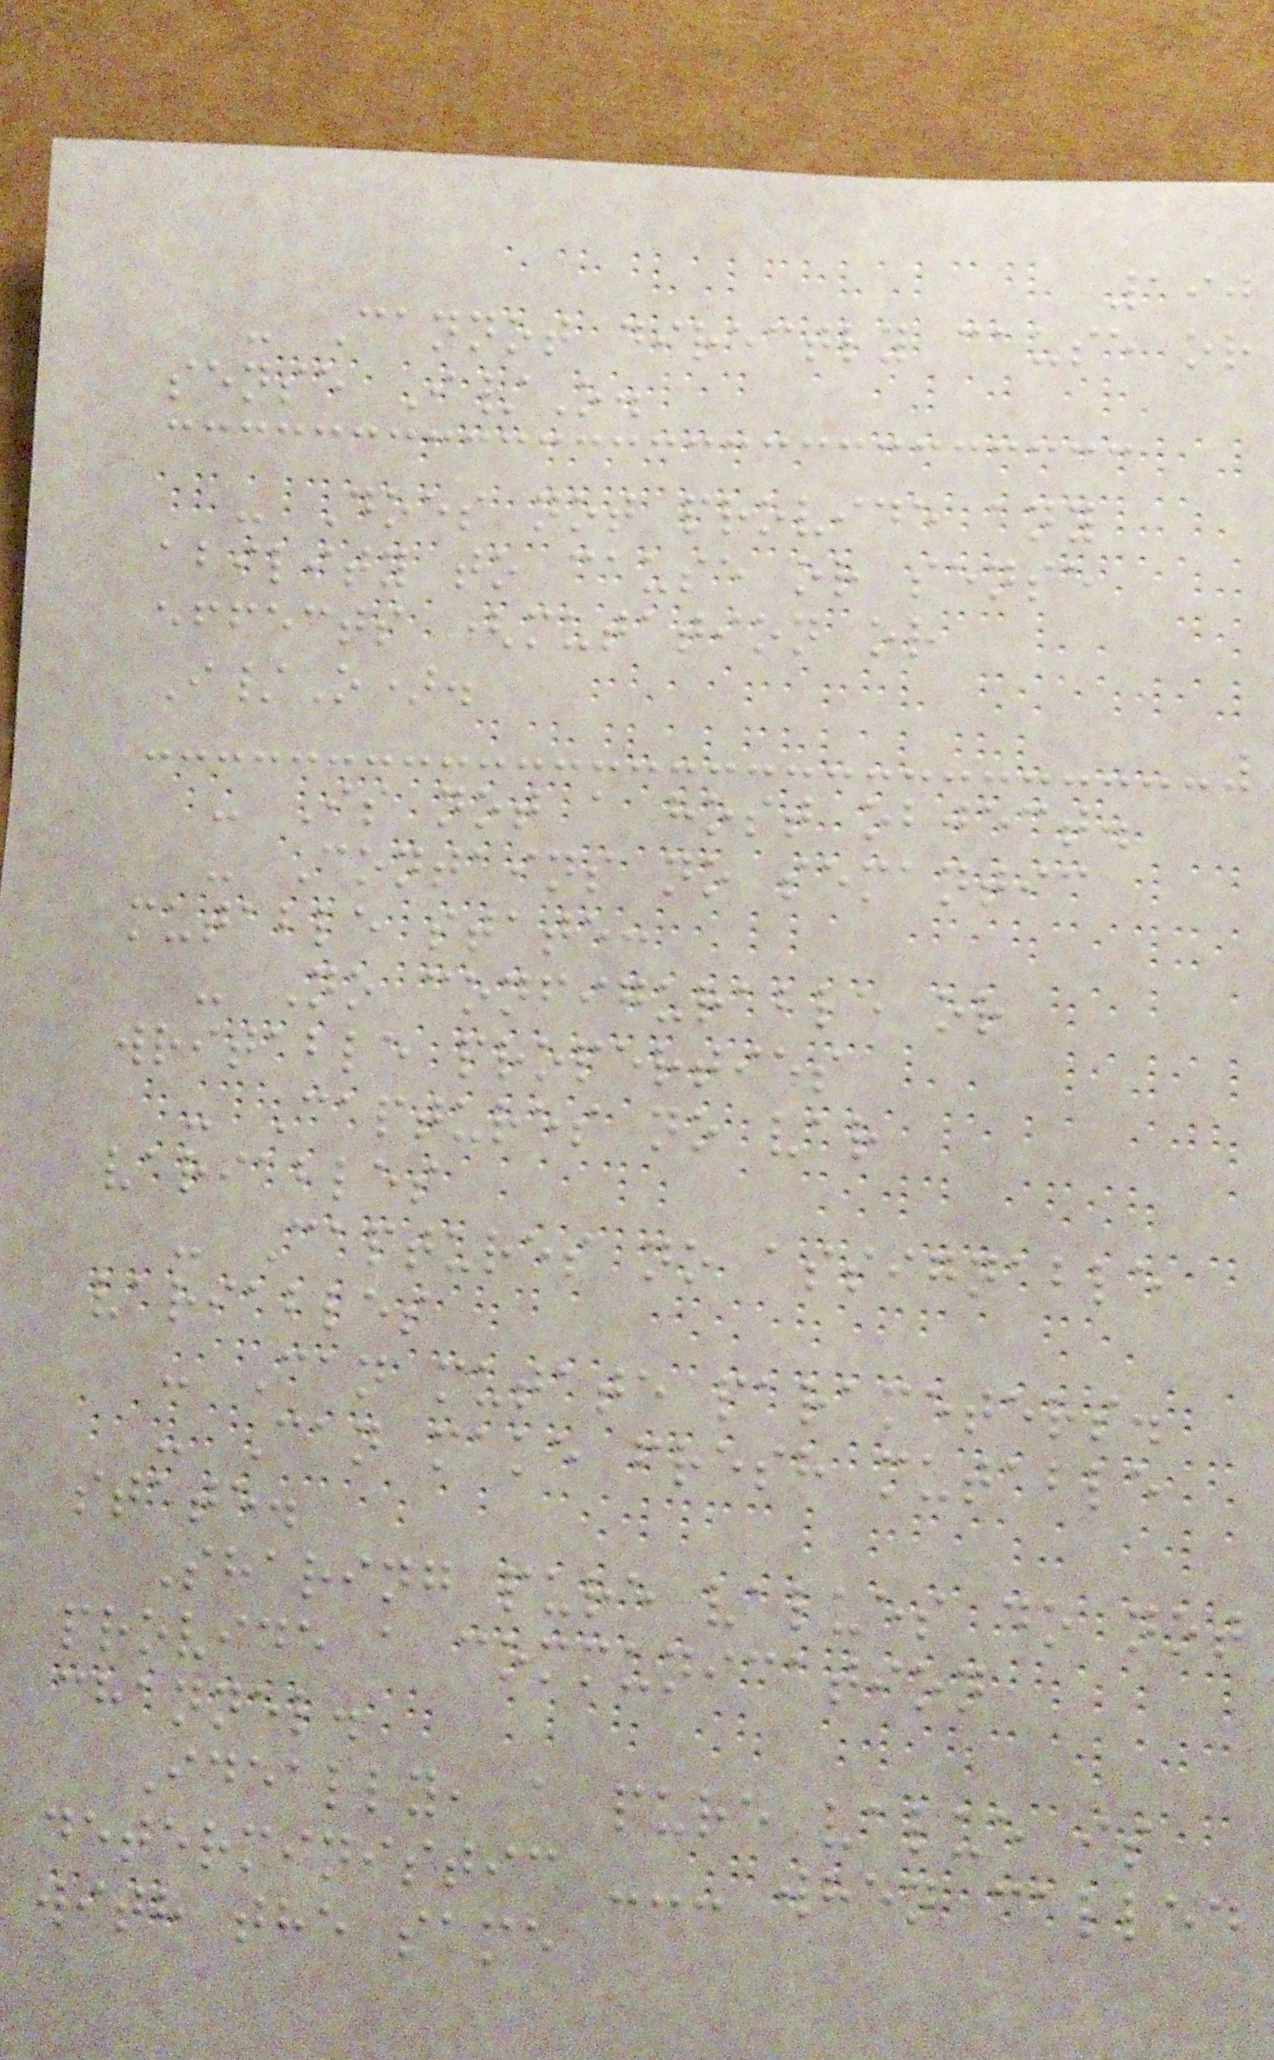190
- Cannot directly cause or
sense I/O.
- Does not provide any
ability to cause or sense
effects (mutation or
I/O).
- Is not a host object.
- Contains no semantic
mutable state:
- No configurable or
writable properties
- Captures no var
variables
- Captures no assignable
variables
- Can mutate parameters.
- Can make fresh mutable
state.
Sharing pure values do not
provide a communication
channel.
Ideally, a pure value is
deterministic --- when called
with the same
